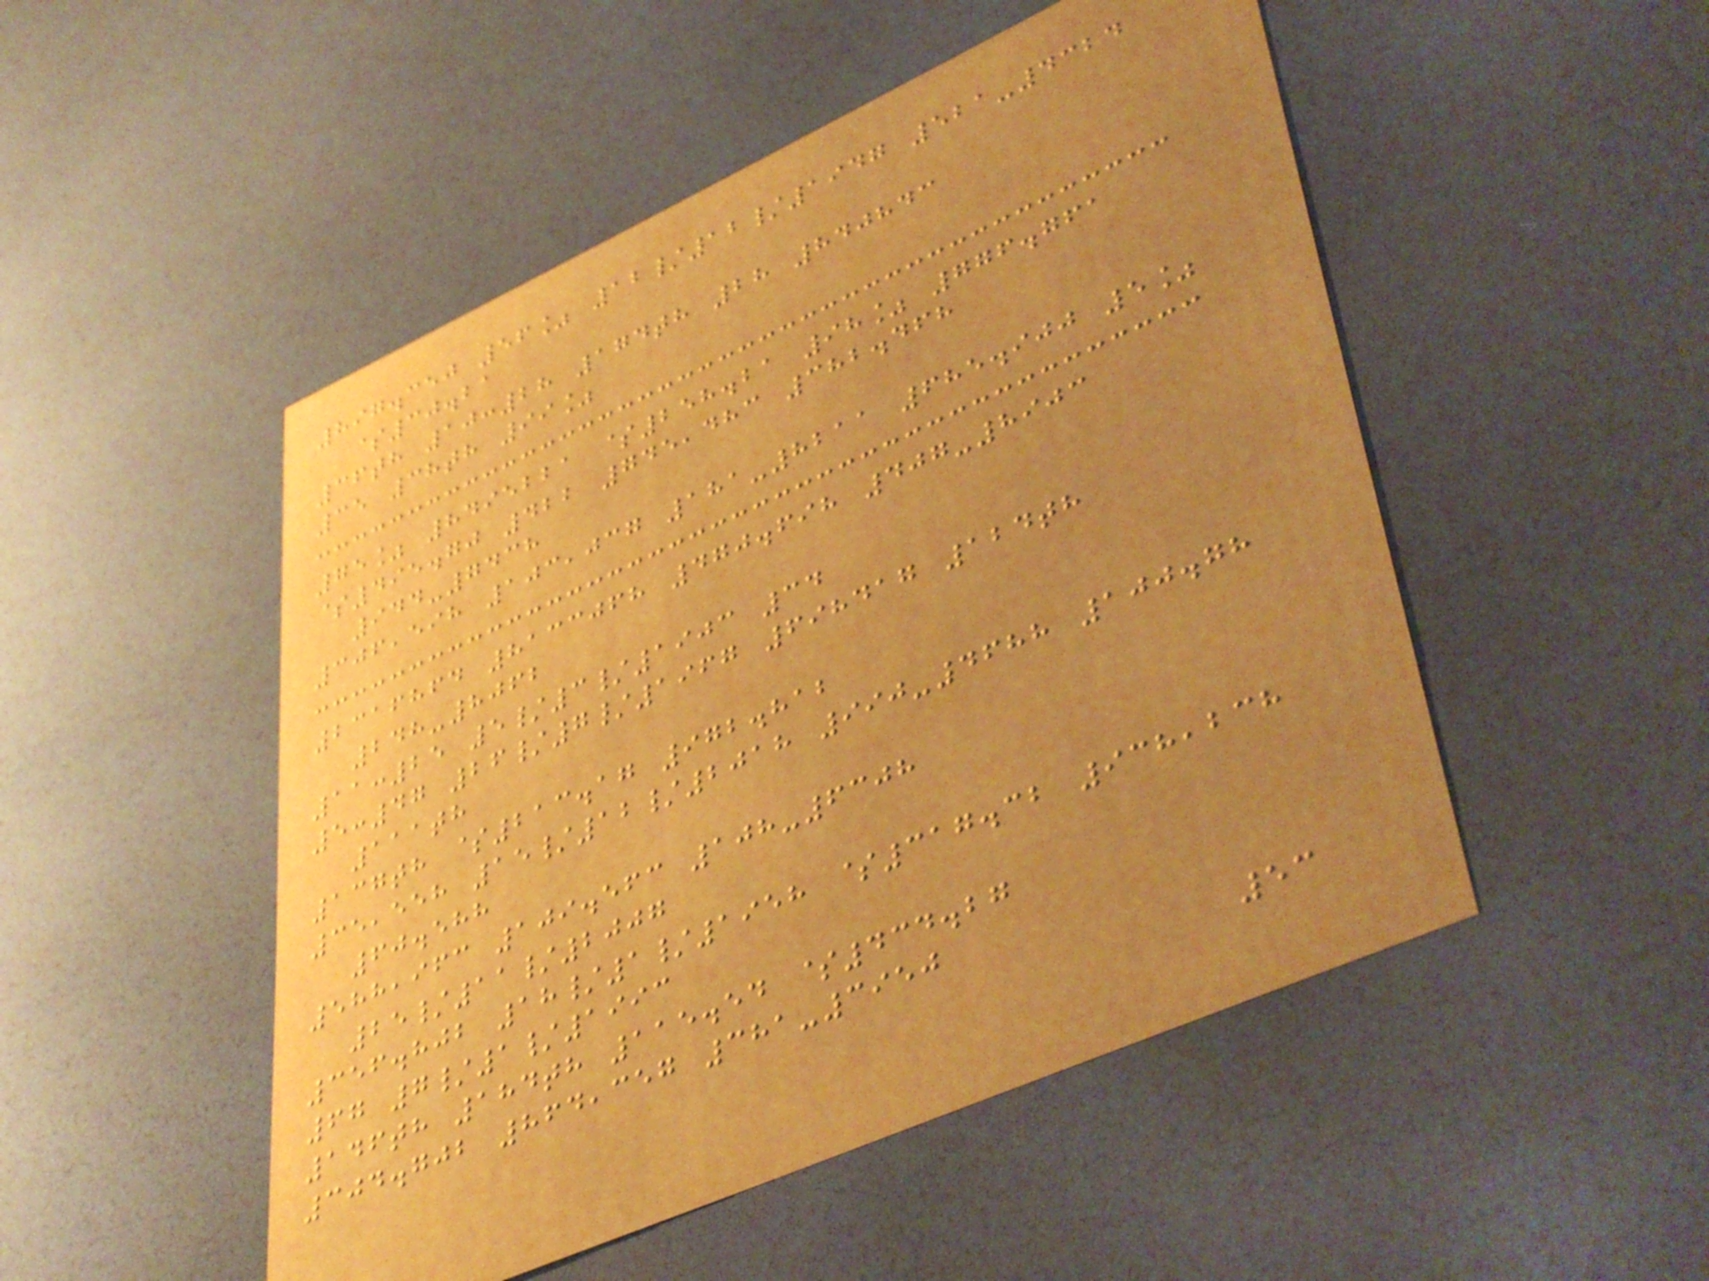897.350 56% 12/12/1947 521-4324
$30.21
36th 10:28 174th 28 840843
35 38th 99%
75% 8495221 $258.21 98% 776.761
$495.70 422 745,483 382.468
944-7438
306,598 103,037 181-8211 685.900 5%
2316864 8133068 470.698 407-8903
248-8062
11:25 5/3/1903 34
5:47 26/7/1967 698417 124th
111th
137th $213.17 972.812
35,558 15/12/2018 990-4688 100.78
60.588
588,963 109.563 108-6308
25/11/2007
356.802 18/1/1958 $317.32 938,238
67 7/1/1993
146th 184th 115.54 $434.27
304.702 864,357 381-3950
53
